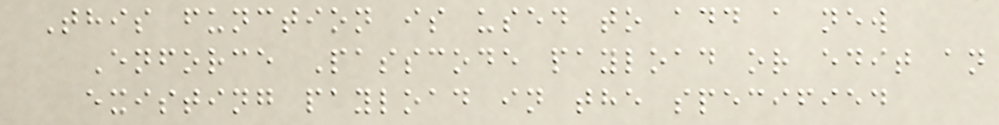This function is used to add a new
Enforce Passcode payload or edit an
existing payload in the specified
